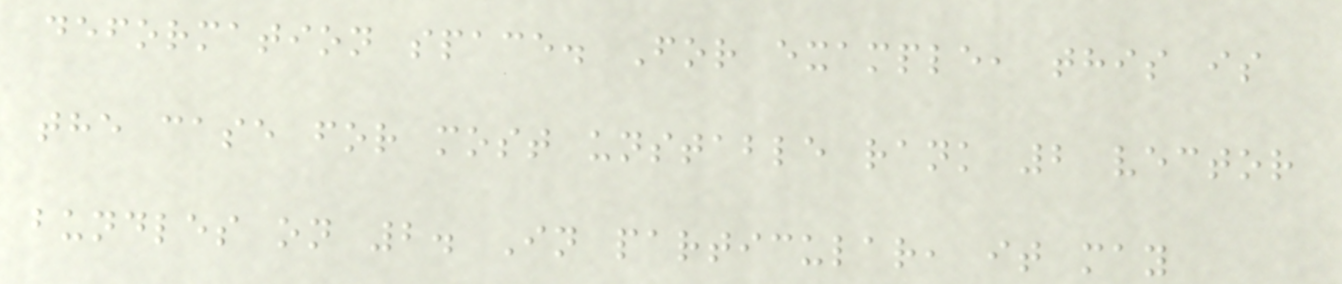deformation space. For example, this is
the case for most unstable rank 2 vector
bundles on 2. In particular, it may
